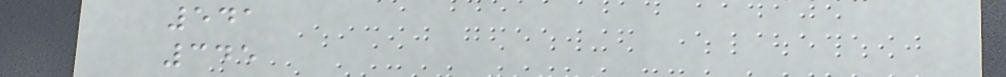541
345
